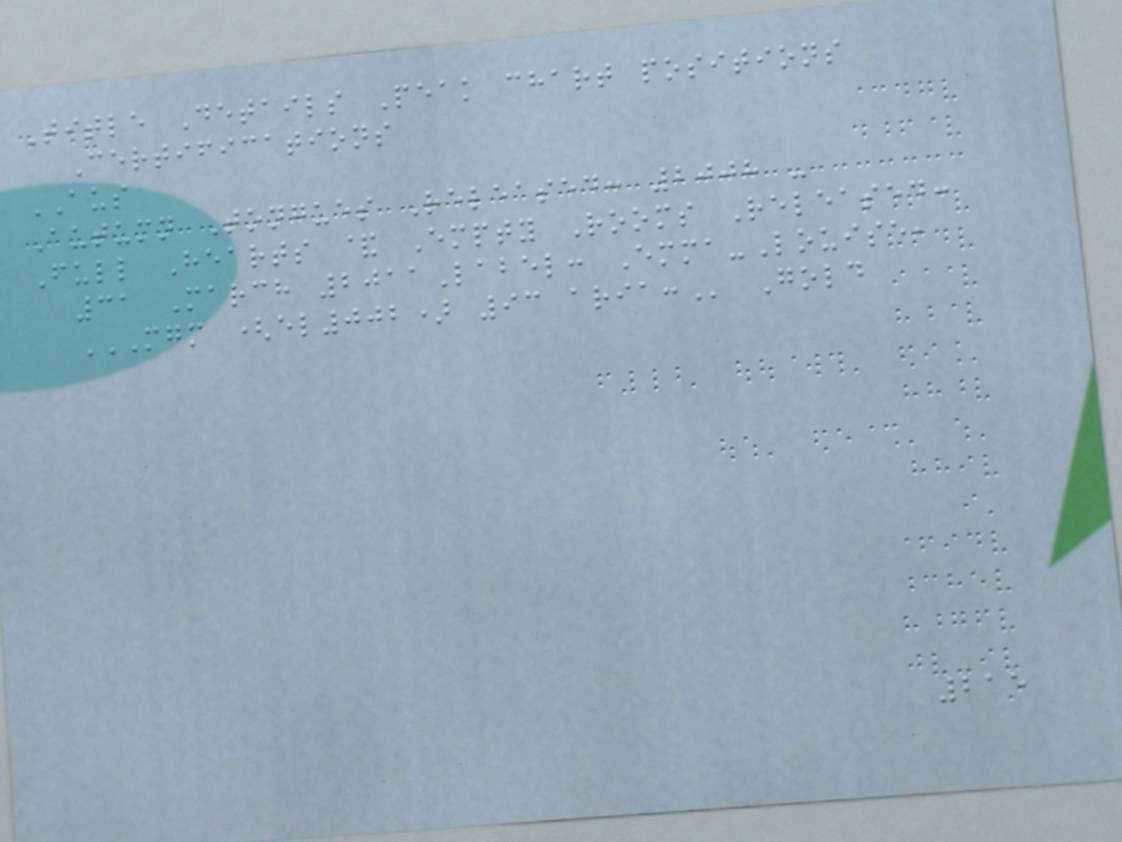Title Details Peak chart positions
Certifications
AUS
Autumn Tongues Released: 2008 -
Full Hearts & Empty Rooms Released:
31 March 2011Label: Emma-Louise,
MGM (EL002) 93 ARIA: Gold
215
